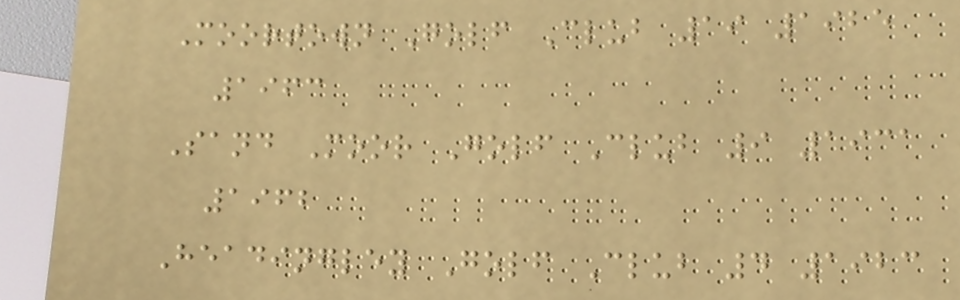Moortown Golf Club 19 1925
1963
Sand Moor Golf Club 9 1931
1962
Headingley Golf Club 4 1923
